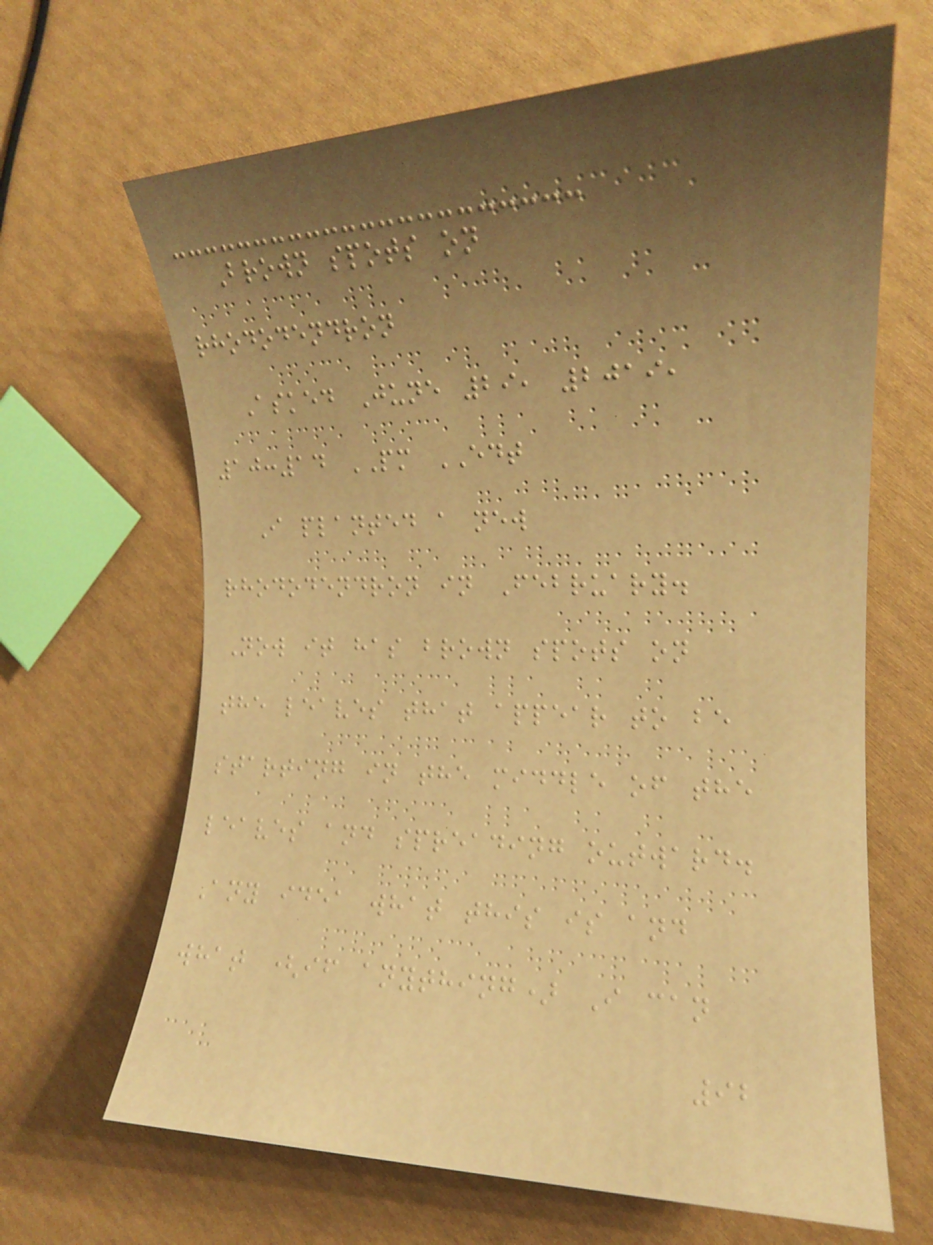Brown spots on
rhododendron
Asked June 29, 2019,
10:14 PM EDT
I planted a new
rhododendron in February.
Now it has brown spots on
the leaves that appear to be
starting in the middle of the
leaves and spreading outward.
Any idea what this is and
what (if anything) I can
92
